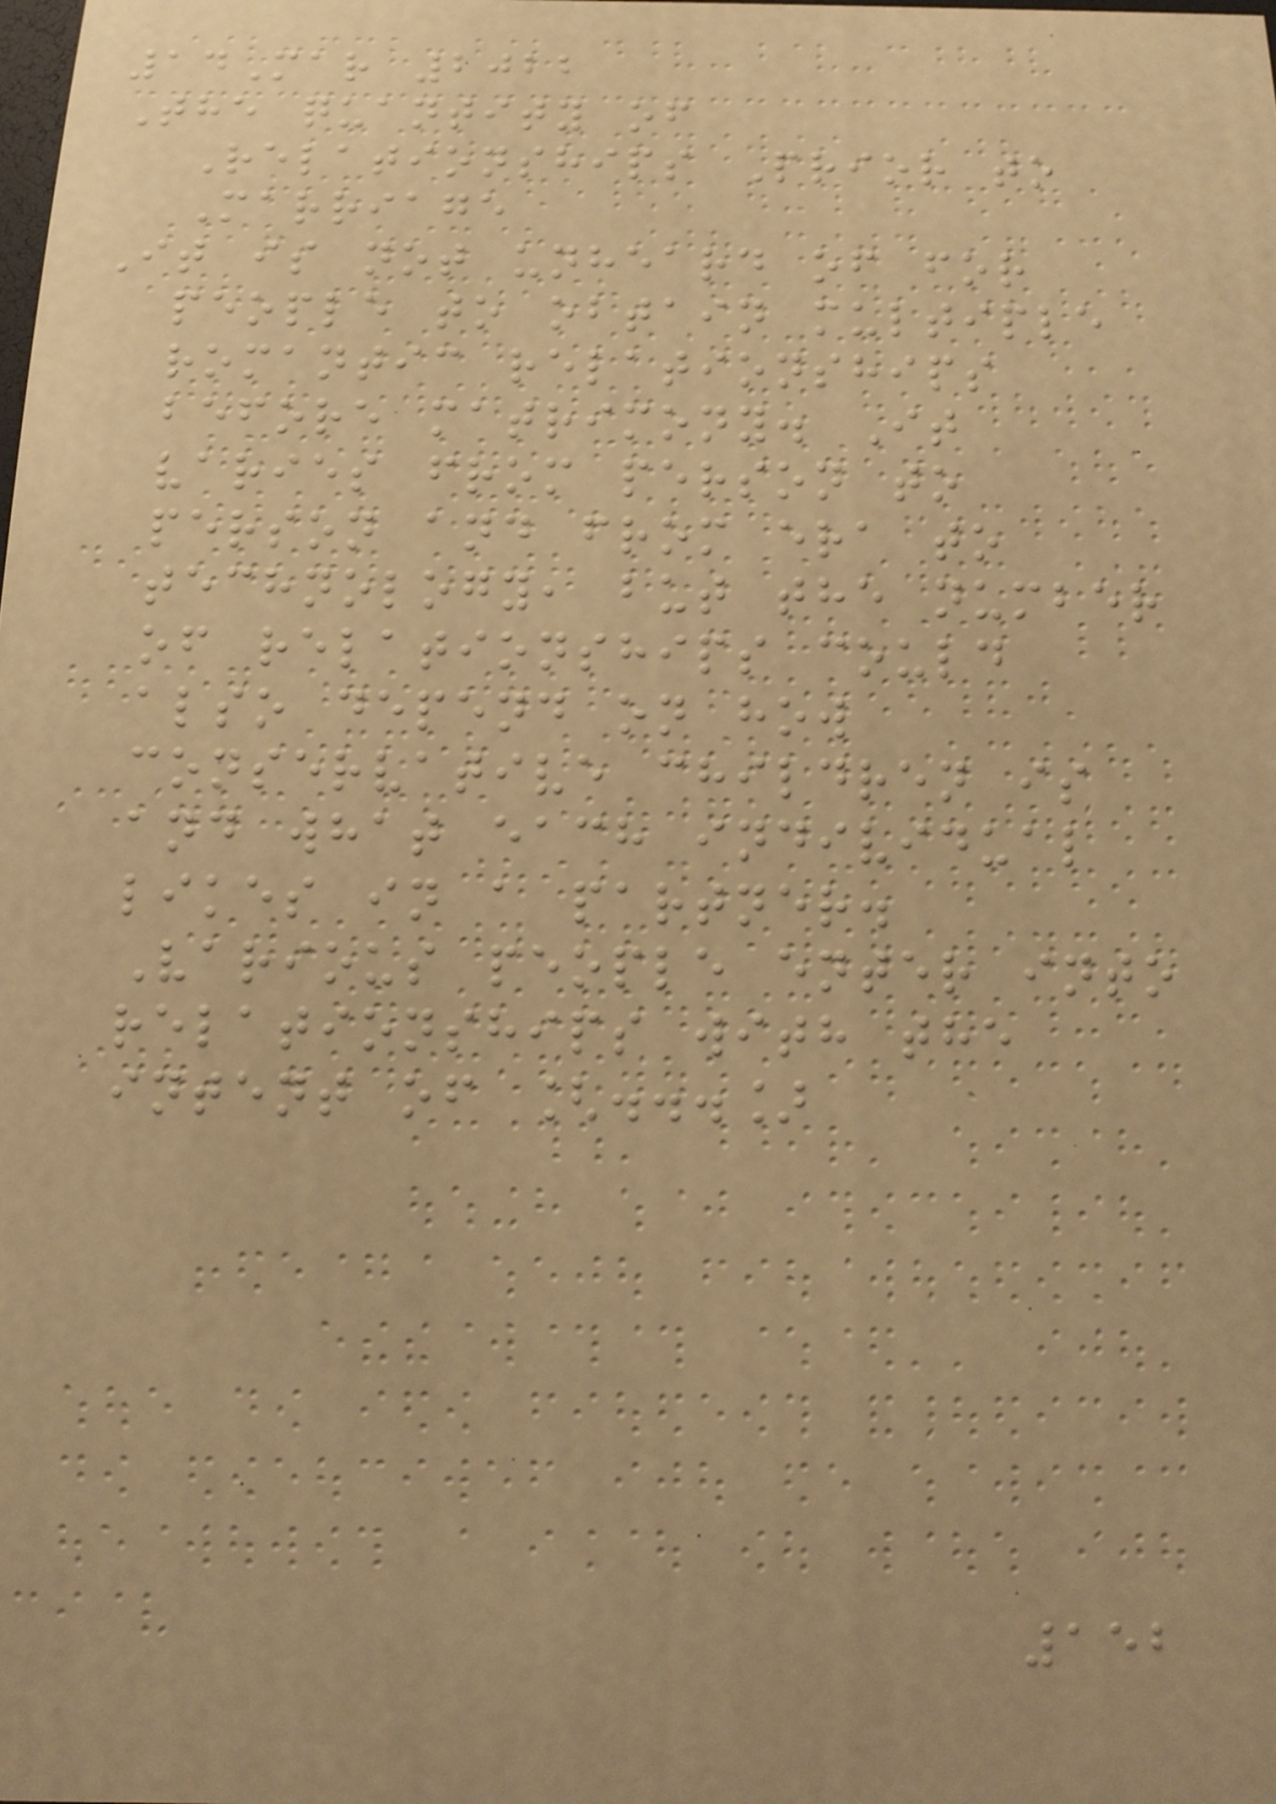14Mar 2022
The quantity of
Relationships Prior to
Marriage
It is not unheard of for
people to obtain multiple
romantic relationships
before matrimony. It
varies from person to
person and from era to
technology, but the number
of relationships could
also depend on how
conservative children is
and what each individual
likes in a partner.
Various people enter into
relationships with the
intent of [...]
152
